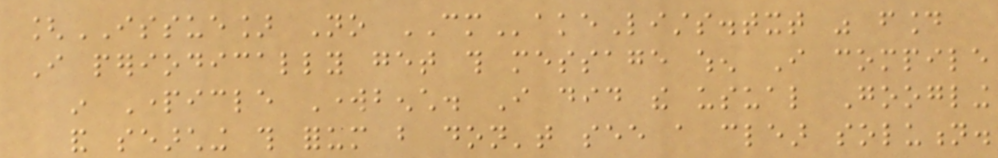[ISSUE] No CMakeLists.txt was found
I periodically get this message when I compile
in Particle Workbench. I did the usual Googling
and searching this forum but don't see a clear solution.
